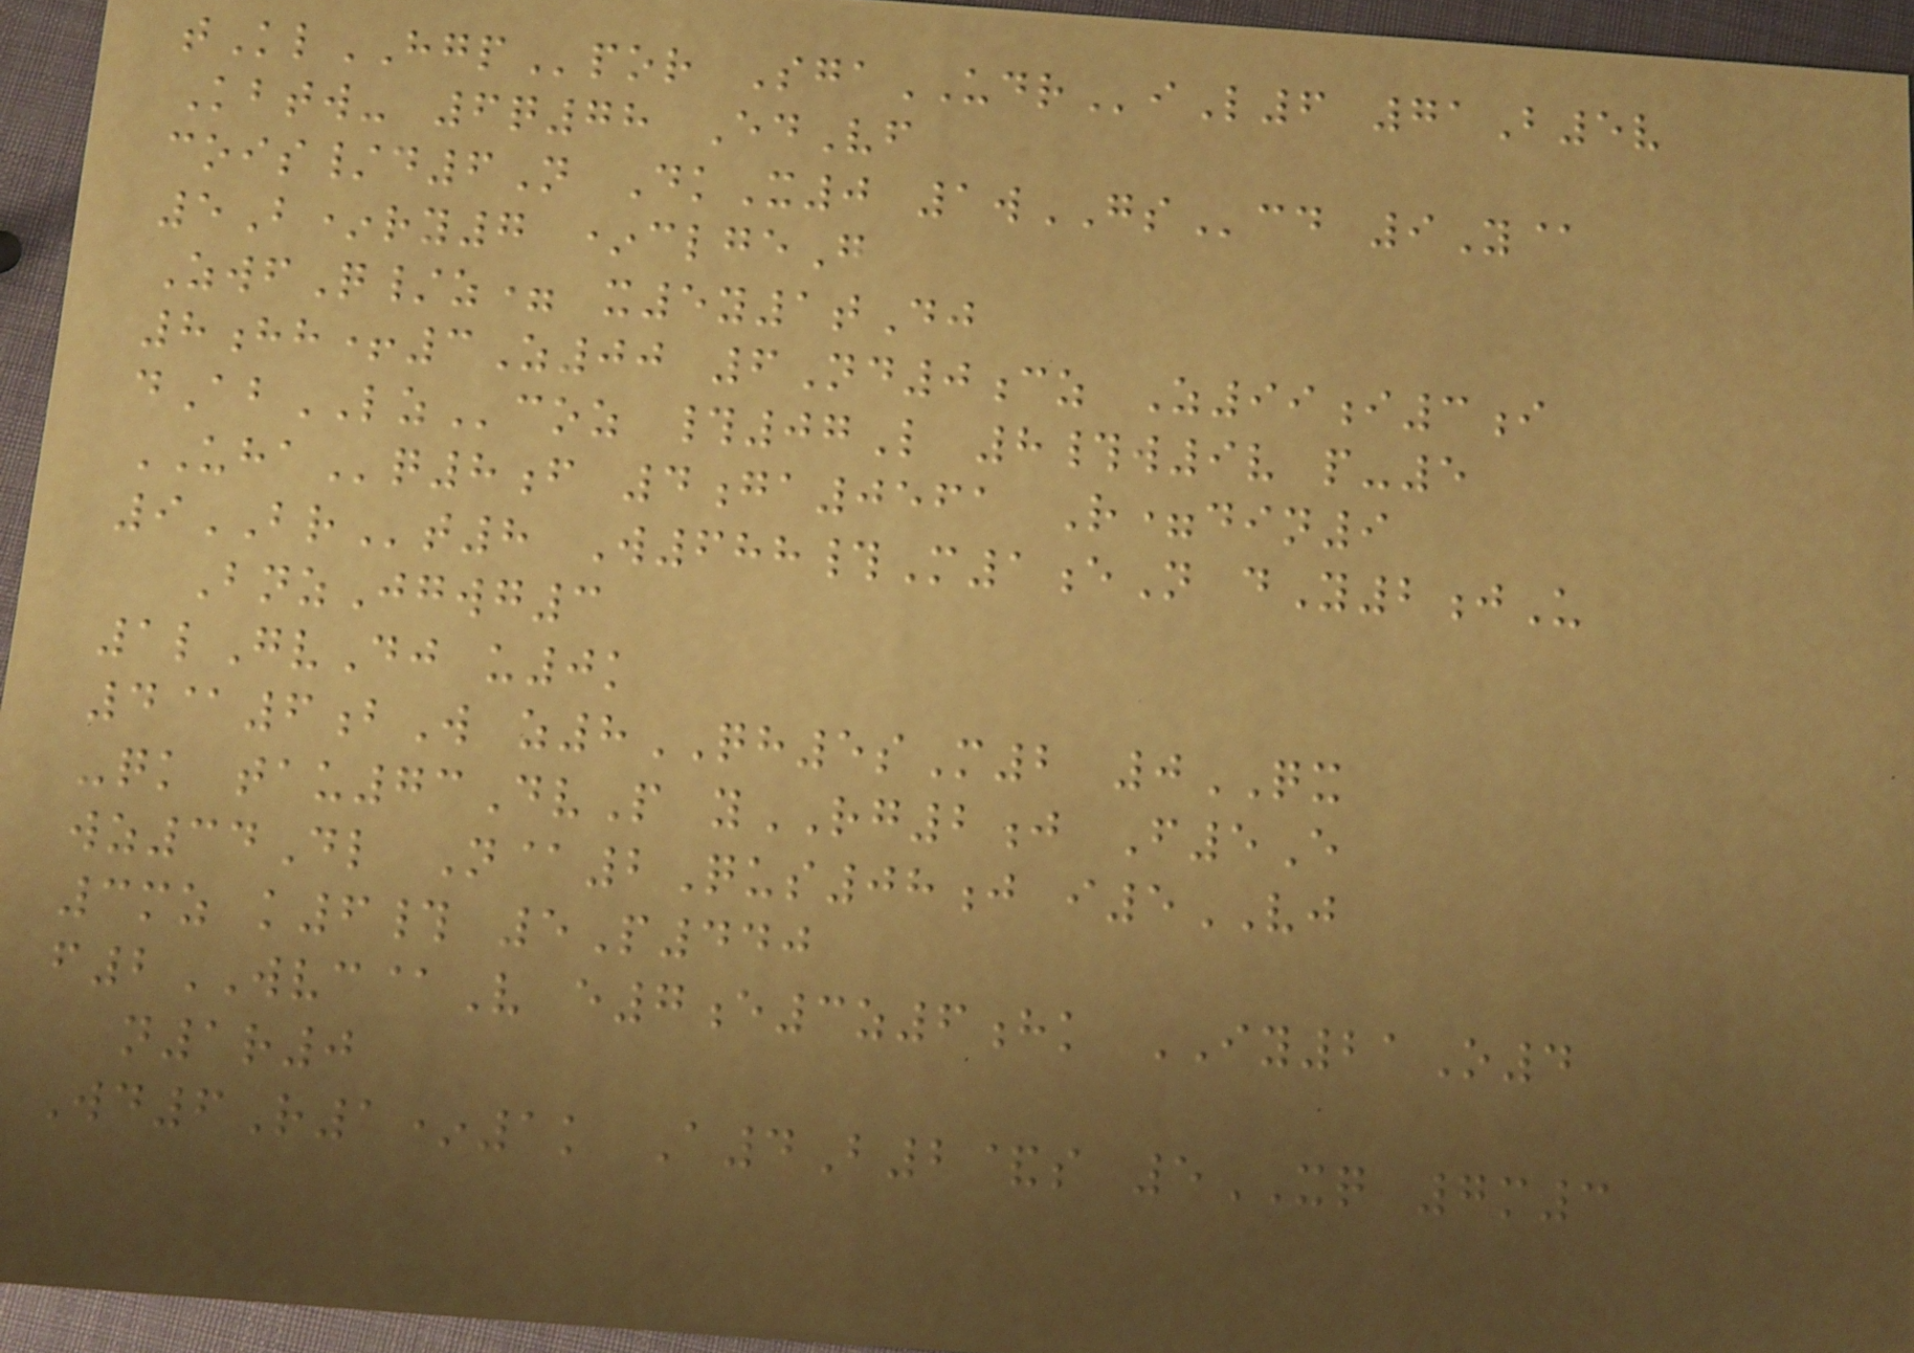tKlHGPpor SgaUDRiL6 71B5v
Kbtw- 6q78 EdVf
cois/d6N DkX0 1wGScd 9Y@
5B*ry7 *clgeG
ZwfQ/z= x5y1tDj
8hh+3Z00 6Nd0cz Z99i3i
dAbLZcoz #07L 8#w9v p-5
UHAq8f 4ga0561 R=din9
9BRt8 W688#M1eN dY2jU
BnzJgwg3
1lGvDj u0k
4@6bW z8QH5sM2 0QX
-qk tau73DvP yRG2j F5E
wz34Dl N@2Qus08j i5VJ
3mz k6# 5P440
f2WVC@V e7e3z6hk IY21O4
n1r0
Wd6R1*1k A4B2&s 5XQ 7m3
